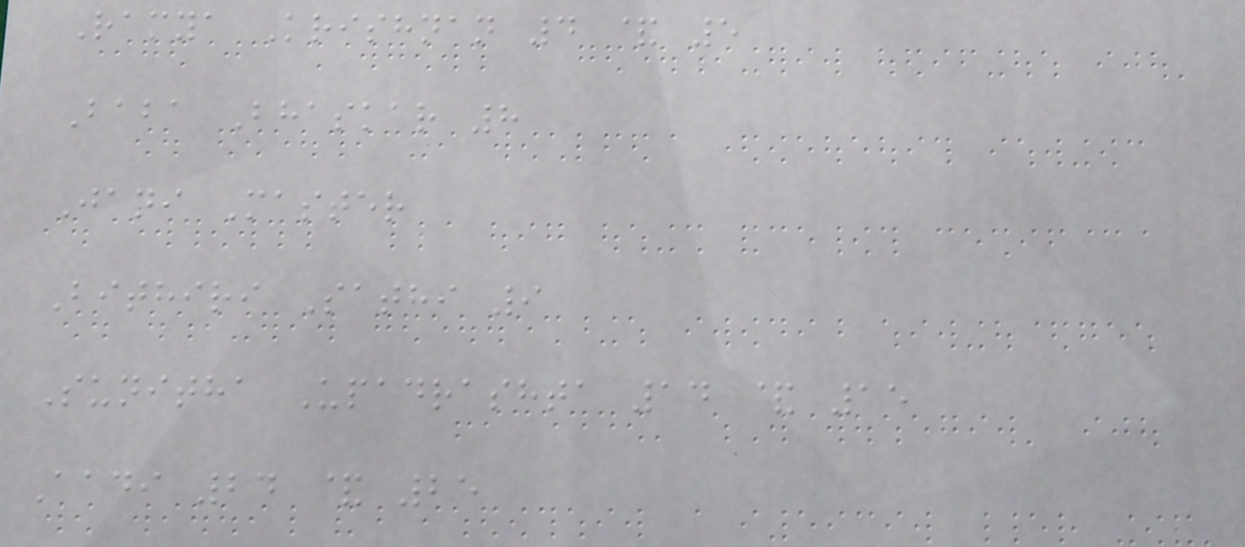Ramya Krishnan 4 & 5
Baba Bhaskar 8
Jani Master
Bithiri Sathi 9
Sunitha Upadrashta 14 & 15
Aadi 24 & 25
